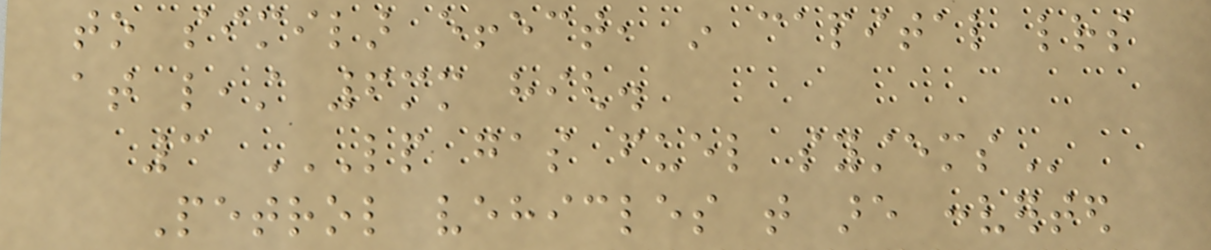to similar effect, in capital letters
at least 6mm high.
3 LP GAS FUEL SYSTEMS
Petrol vehicles that are converted
